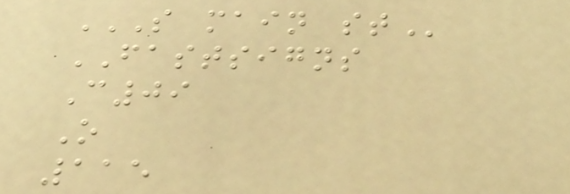S MAIN ST
FASTSIGNS
C09
O
115
